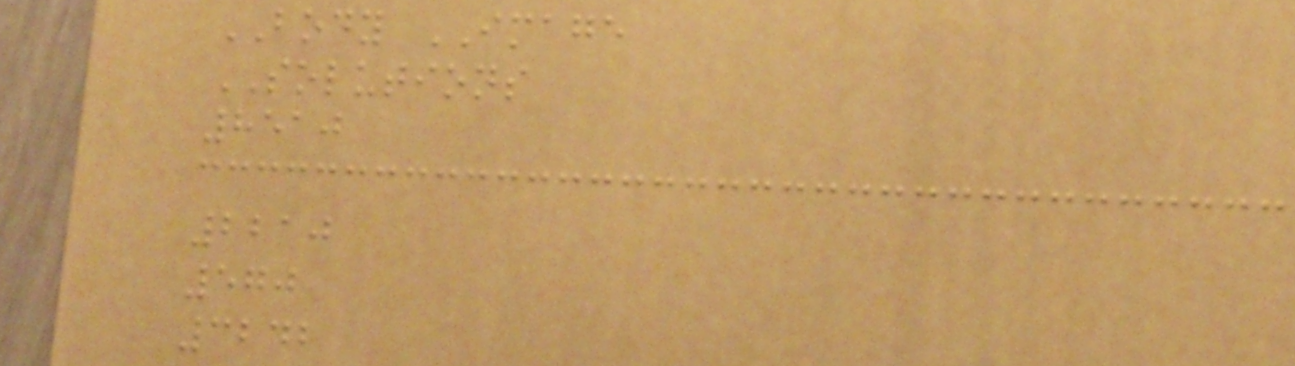BODY IMAGE
SOLUTIONS
8510
2210
570
3242
